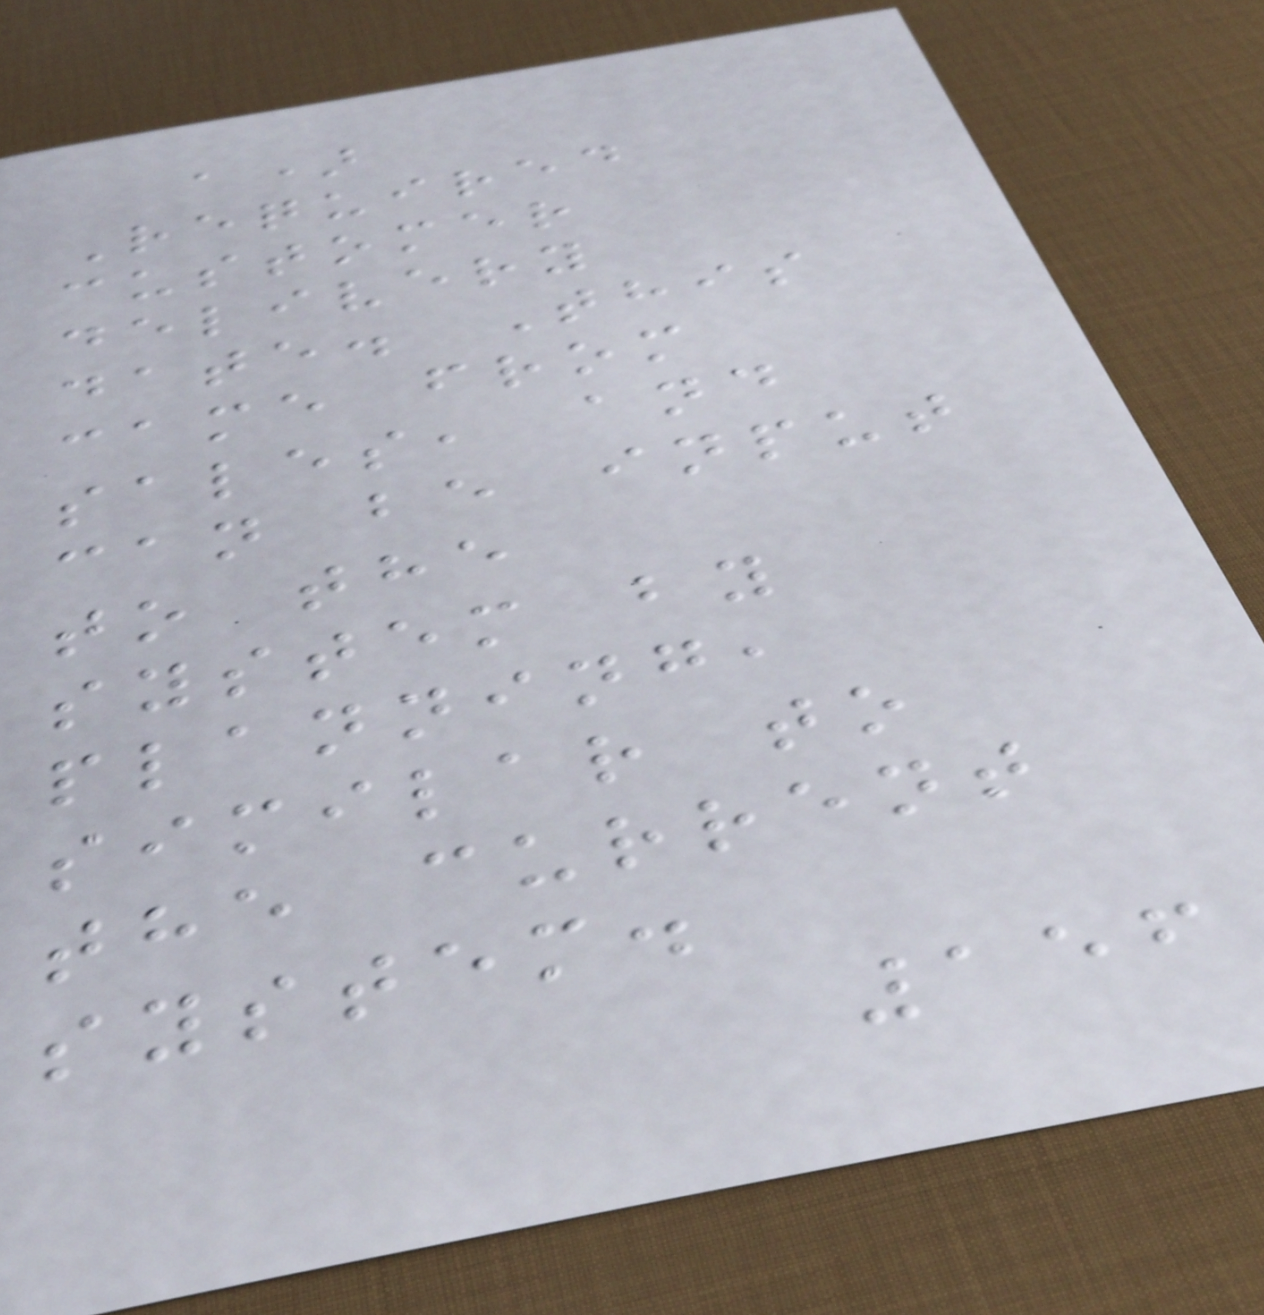a)
Required
customer
delivery
date. This
came from
sales, and
can be input
to the
system by
planning,
similar to
the current
system.
156
